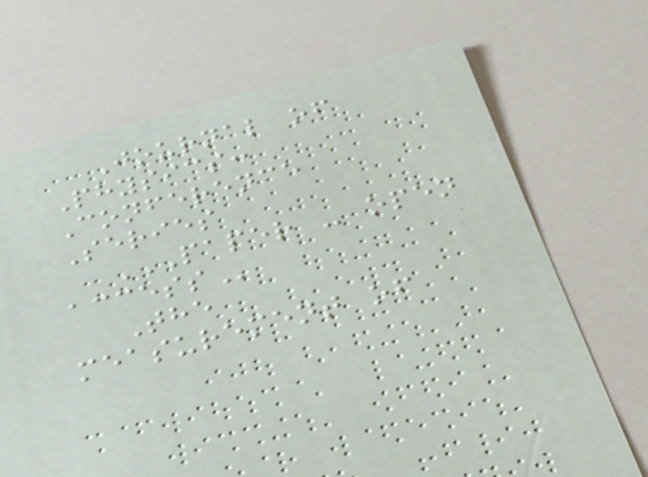Journal of
Physics:
Conference
Series
PAPER - OPEN
ACCESS
The
measurement of
